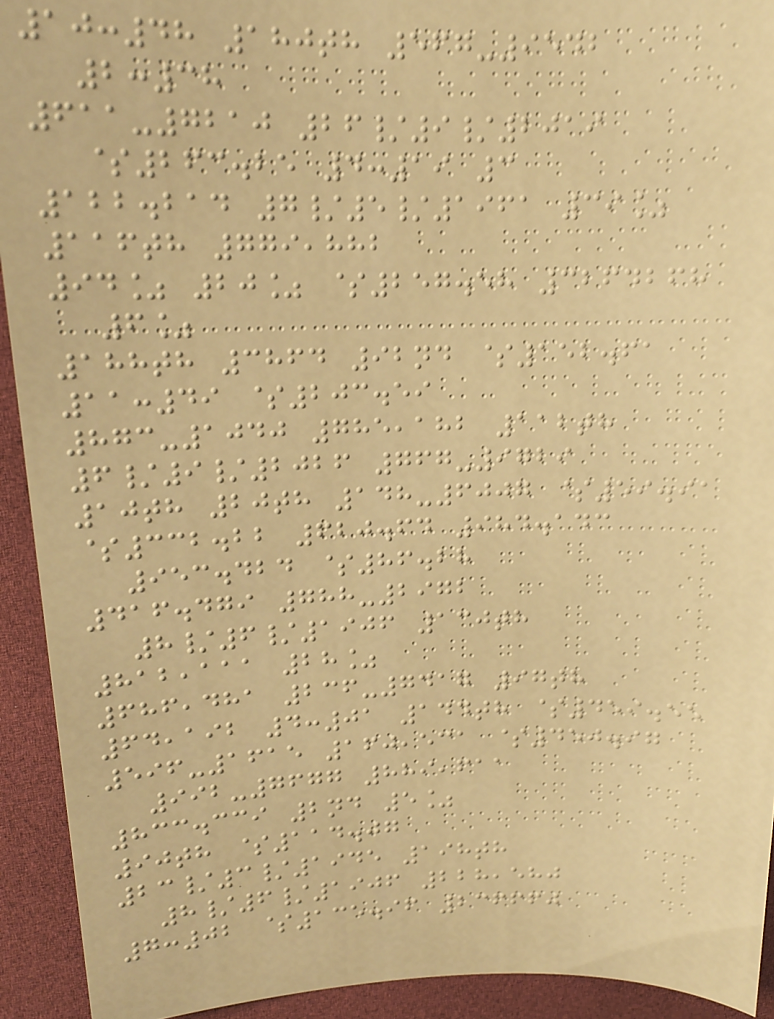10:48 180th 567-9542
2:38
611-7210 26/9/2019
$263.25 4:19 3
122.214 7/5/1961 39%
116th 779,882
94% 20% $257.58 3264268
6%
188th 3864 92nd $152.61
11:49 $203.59
873-1040 785,182 112th
6/9/2026 767-9729
10th 20th 148-6007 $59.91
$332.22 620.64 984.143
953.424 $86.28
416.479 788-2972
8/6/1906 130th
812,111 28%
686,481 236-7417 97th
64,192 4:01 144th $459.55
596-1615 160,531 $450.97
992-7677 889,611
833.339 2nd 5%
90th $114.07
23/3/1945 198th
8/6/1906 228,580
7:02 $135.96 236660
